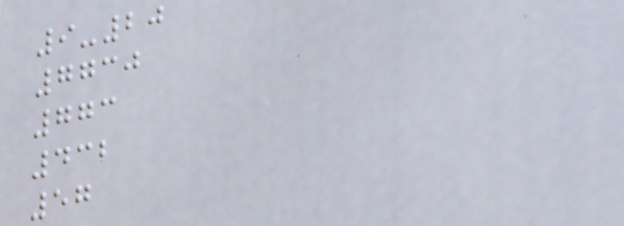9-20
7730
773
432
57
